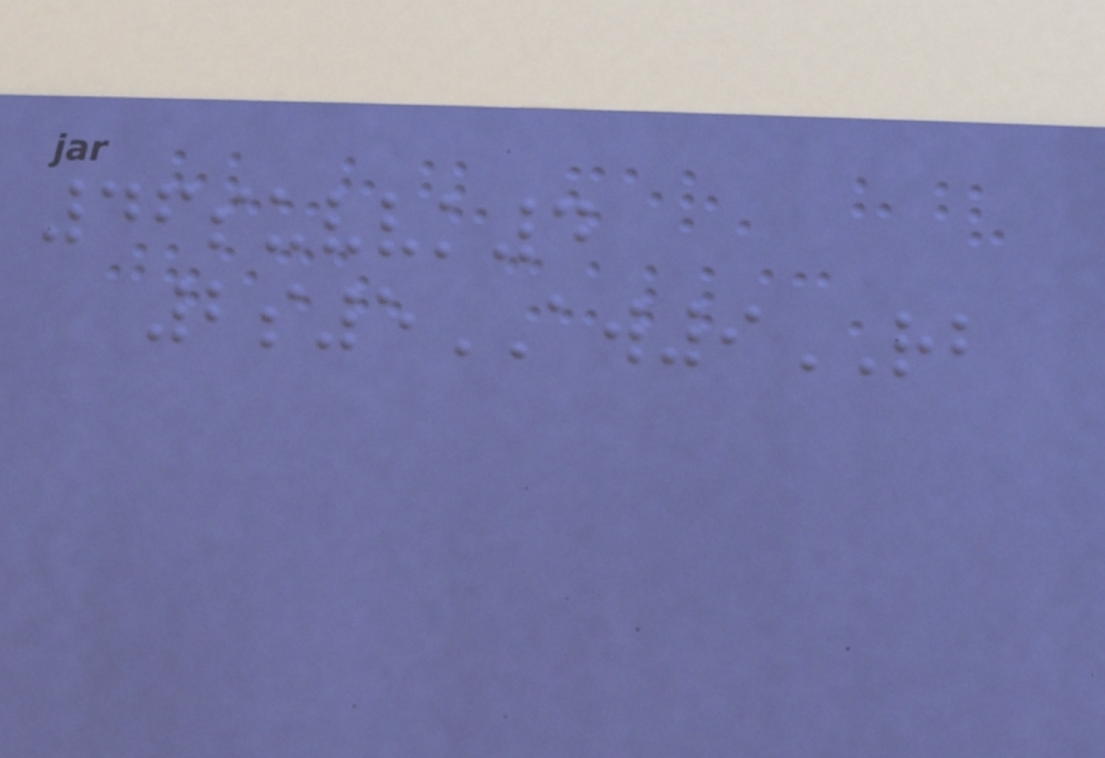46suvvk4
2s5AW9RB
